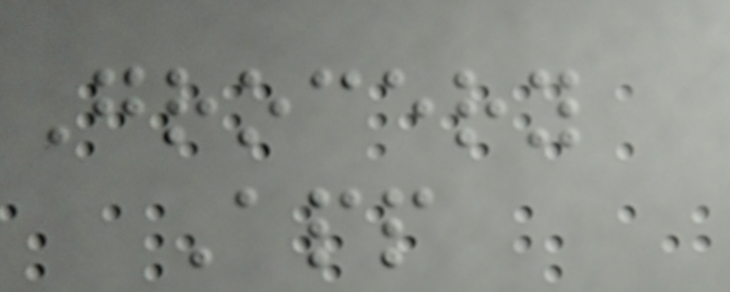Grocery
App
